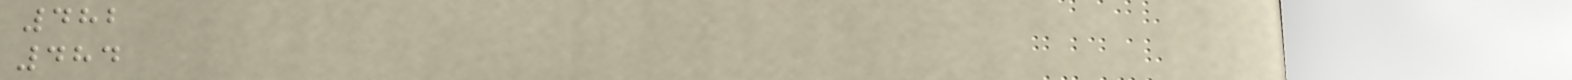482
484
